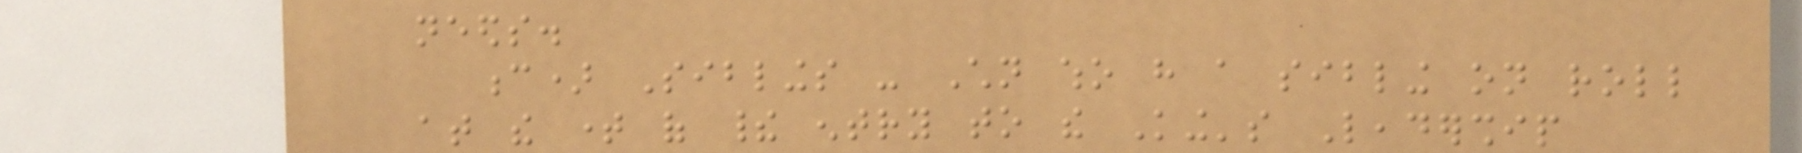needs.
c) Siblings - Children who have a sibling on roll
at the time of their entry to the King's Leadership
